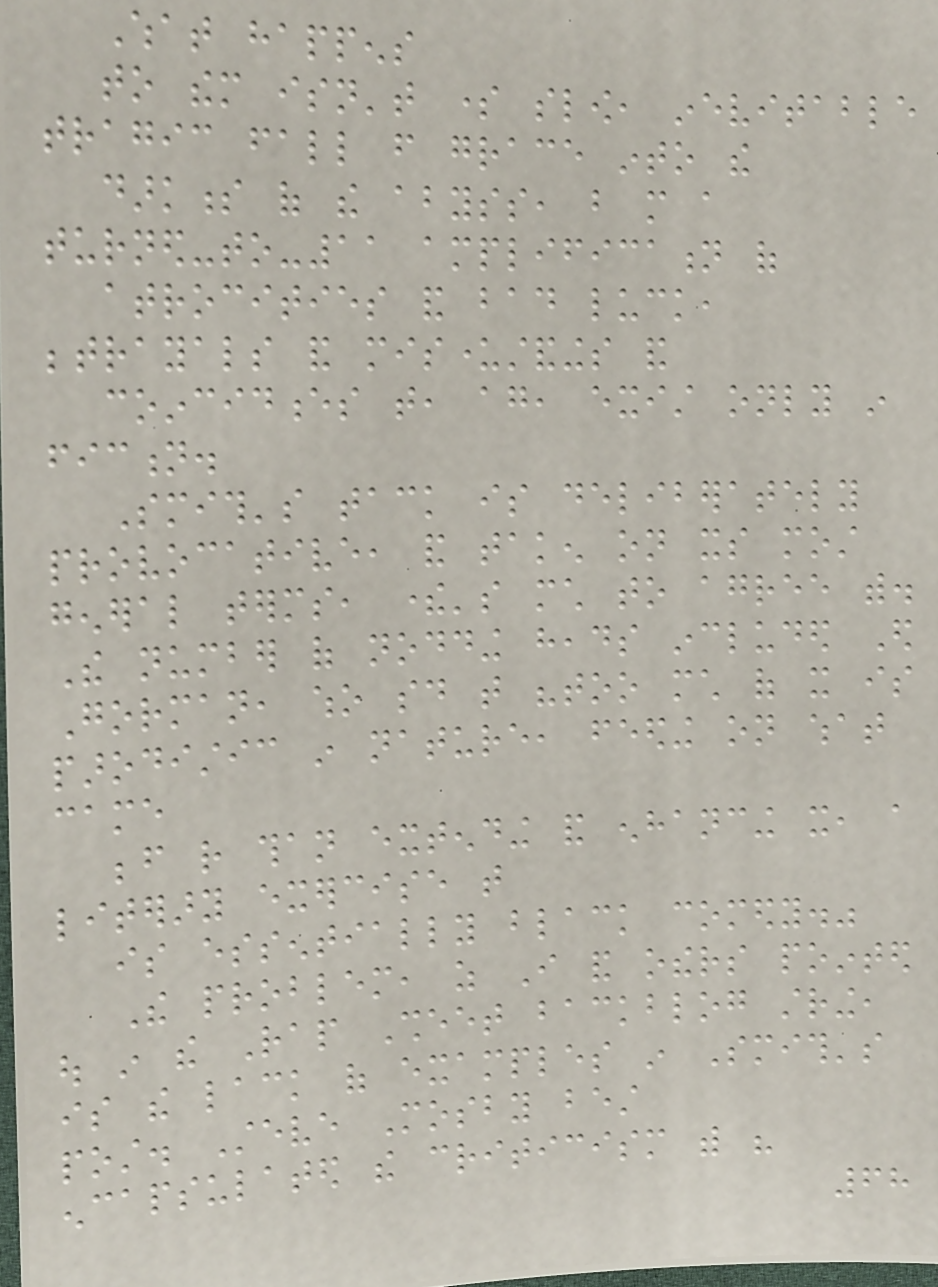What happens
to them isn't some slow, inevitable
tragic fall from grace into the
darkness of the abyss, but more a
turned-to-11 amplification of
atrocities and bad luck,
betrayals and misunderstandings and
coincidences that, again, exist only in
fiction.
Smith's tack is deliberately
provocative, and taken on its most
general terms, there's much to agree with.
The number of nodding heads included Ed
Gorman, who said that "too much of it is
parodistic in nature, feeding on what
came
before rather than extending and enhancing it, a
literary exercise that
is essentially black comedy."
The problem, as I and others pointed
out in the Rap Sheet backblog string,
is the lack of examples in Smith's
post. Steve Mosby best
encapsulated the criticism with his
68
